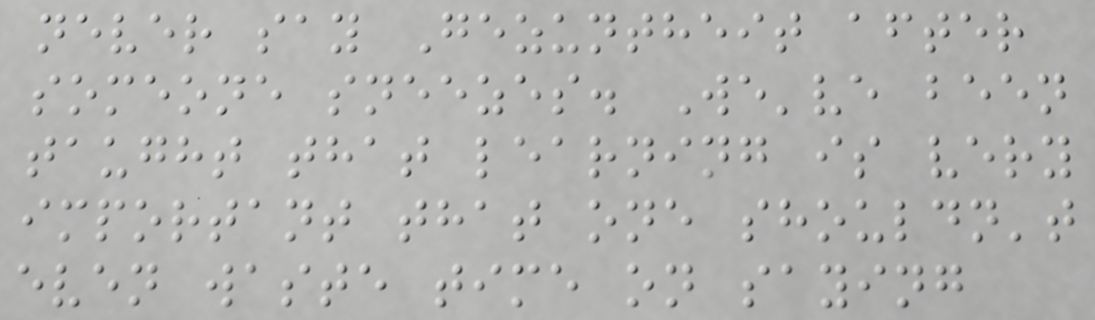never say Gezuntheit after
someone sneezes. We've been
taught that learning is very
important that one shouldn't
even waste time on saying
